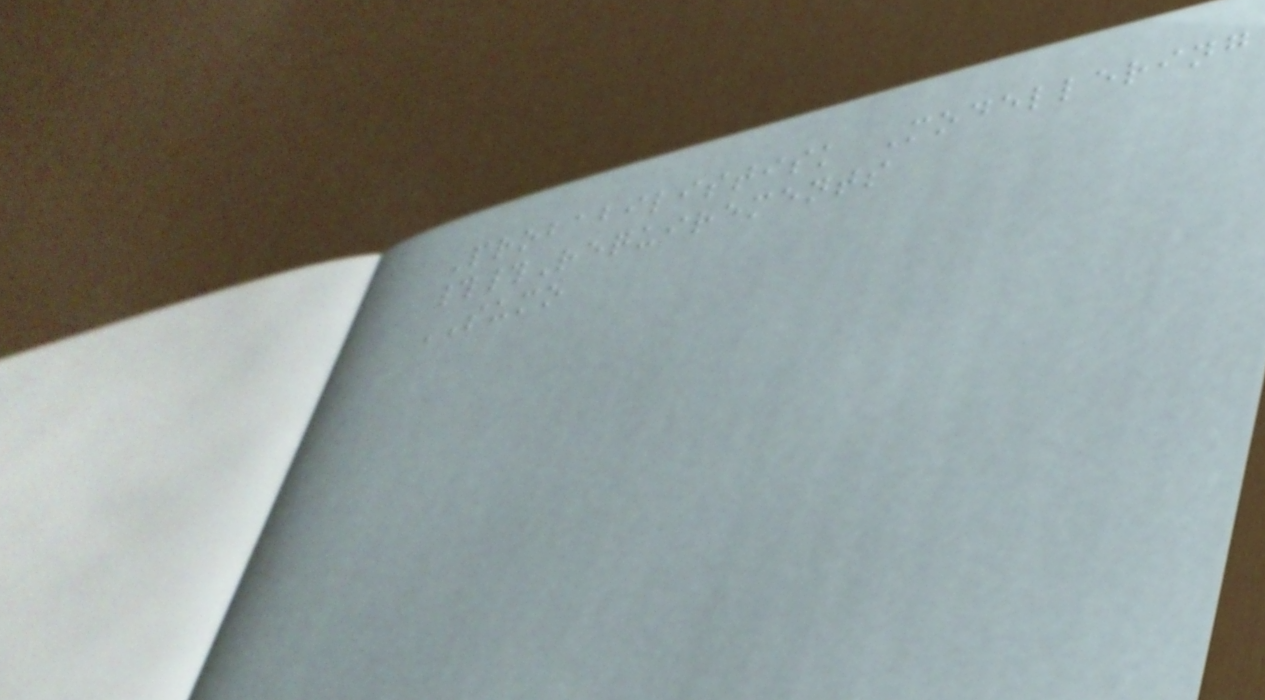Probabilistisk Modellering
##Requirements
SUMO
